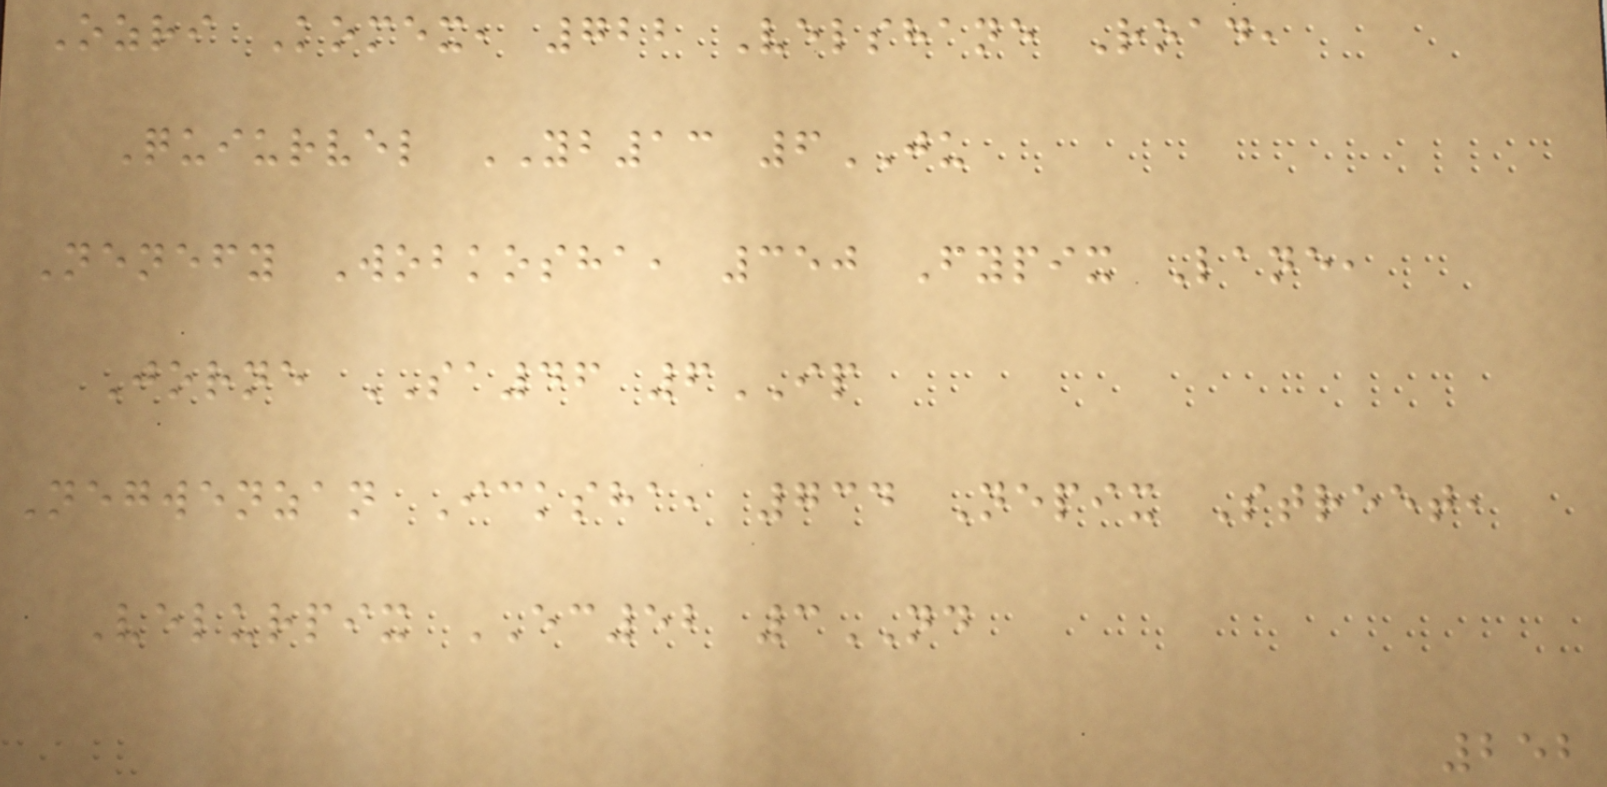Ozri Komex, 722 Velshane Road,
Quiurvel YB13 6JU
Nenefy Wobkosha, 350 Fypix Lane,
Jorne SA46 6IP
Negwenzan Icksha, 734 Nepix Street,
Velurpix EC52 3ND
252
